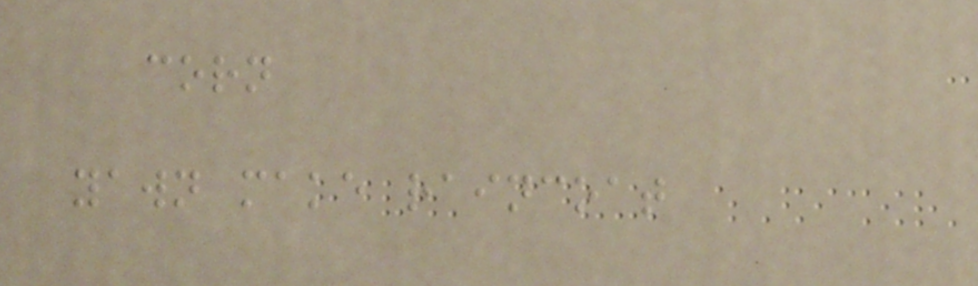corn
yawn make raincoat
